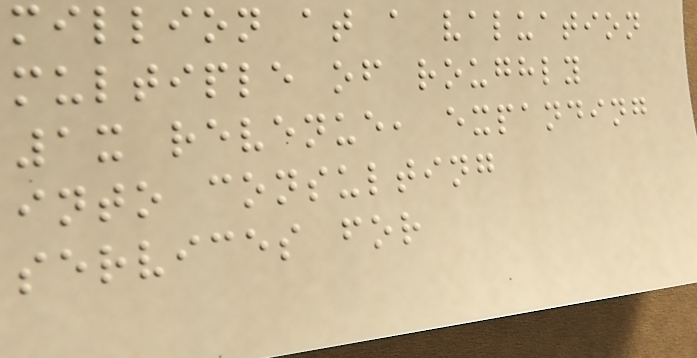million at a valuation
multiple of roughly
1x revenue, expanding
into consulting
services for
